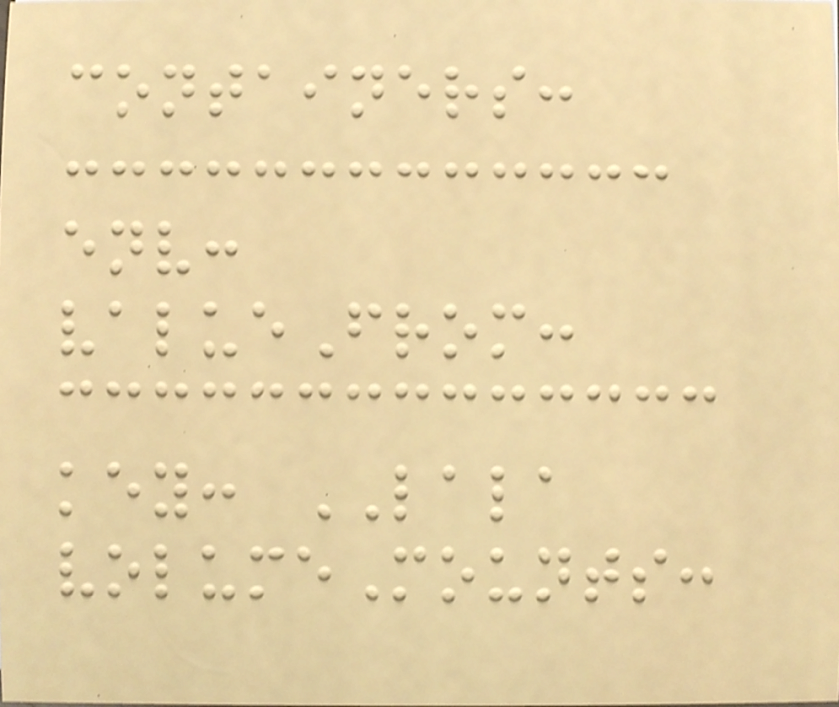containers:
env:
valueFrom:
key: LALA
volumeMounts:
